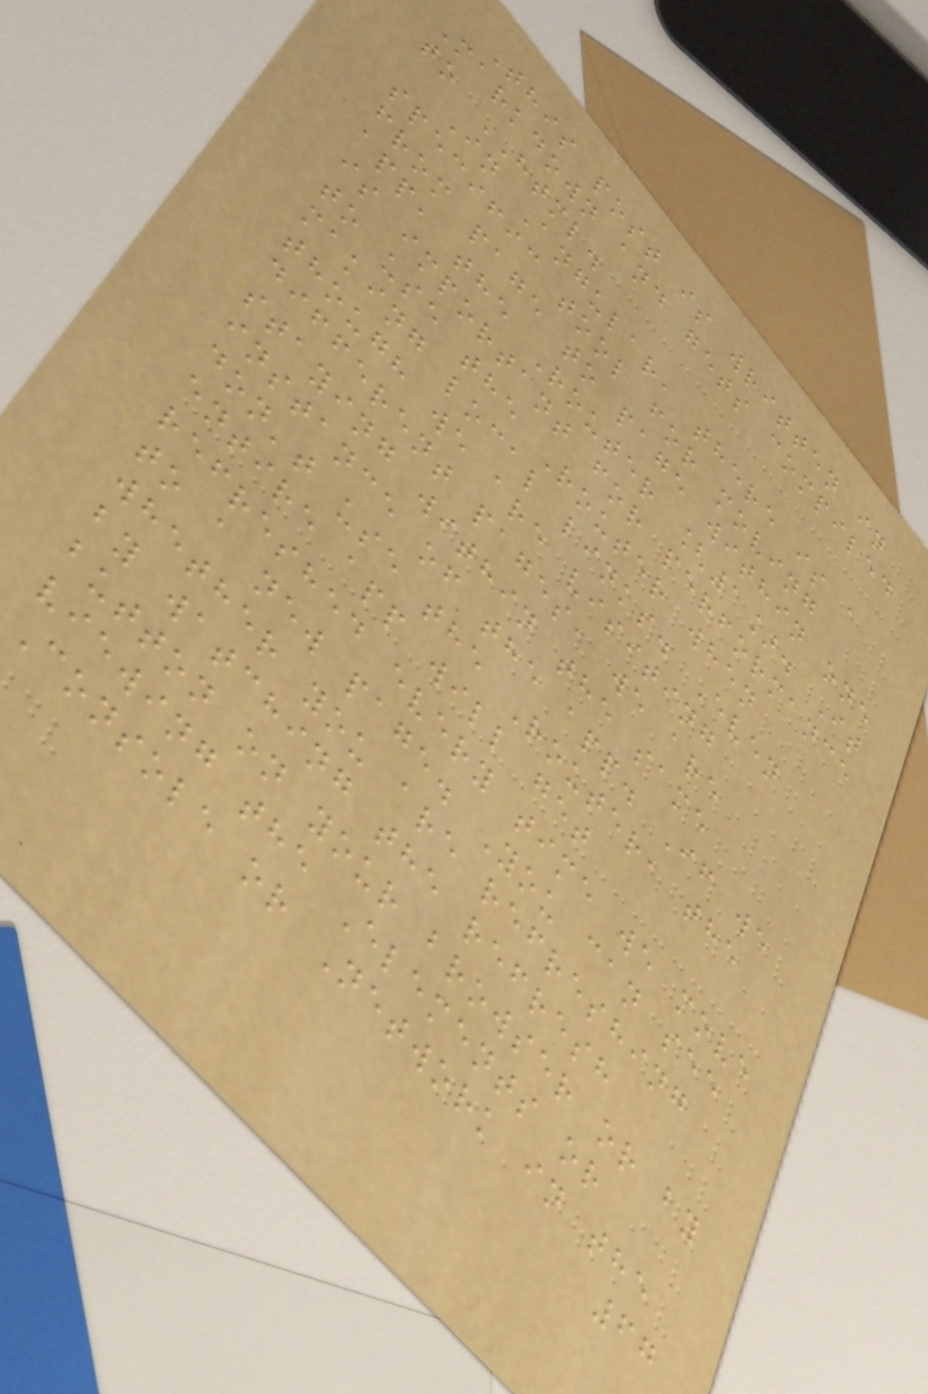This post is written in
Markdown and gets compiled
to HTML.
In Angular, there is a
specific tool for moving
from page to page within one
app, the Router [1]. It
is important for performance
to use the Router when
making local links. Even
though we are visiting
different pages, we are
staying within the same
instance of the app. If we
don't use the Router, the
entire app will get
refreshed every time we move
to a new page. You can see
whether you are refreshing
by watching the refresh
button on your browser or by
viewing the Elements or
Console or Network in the
67
